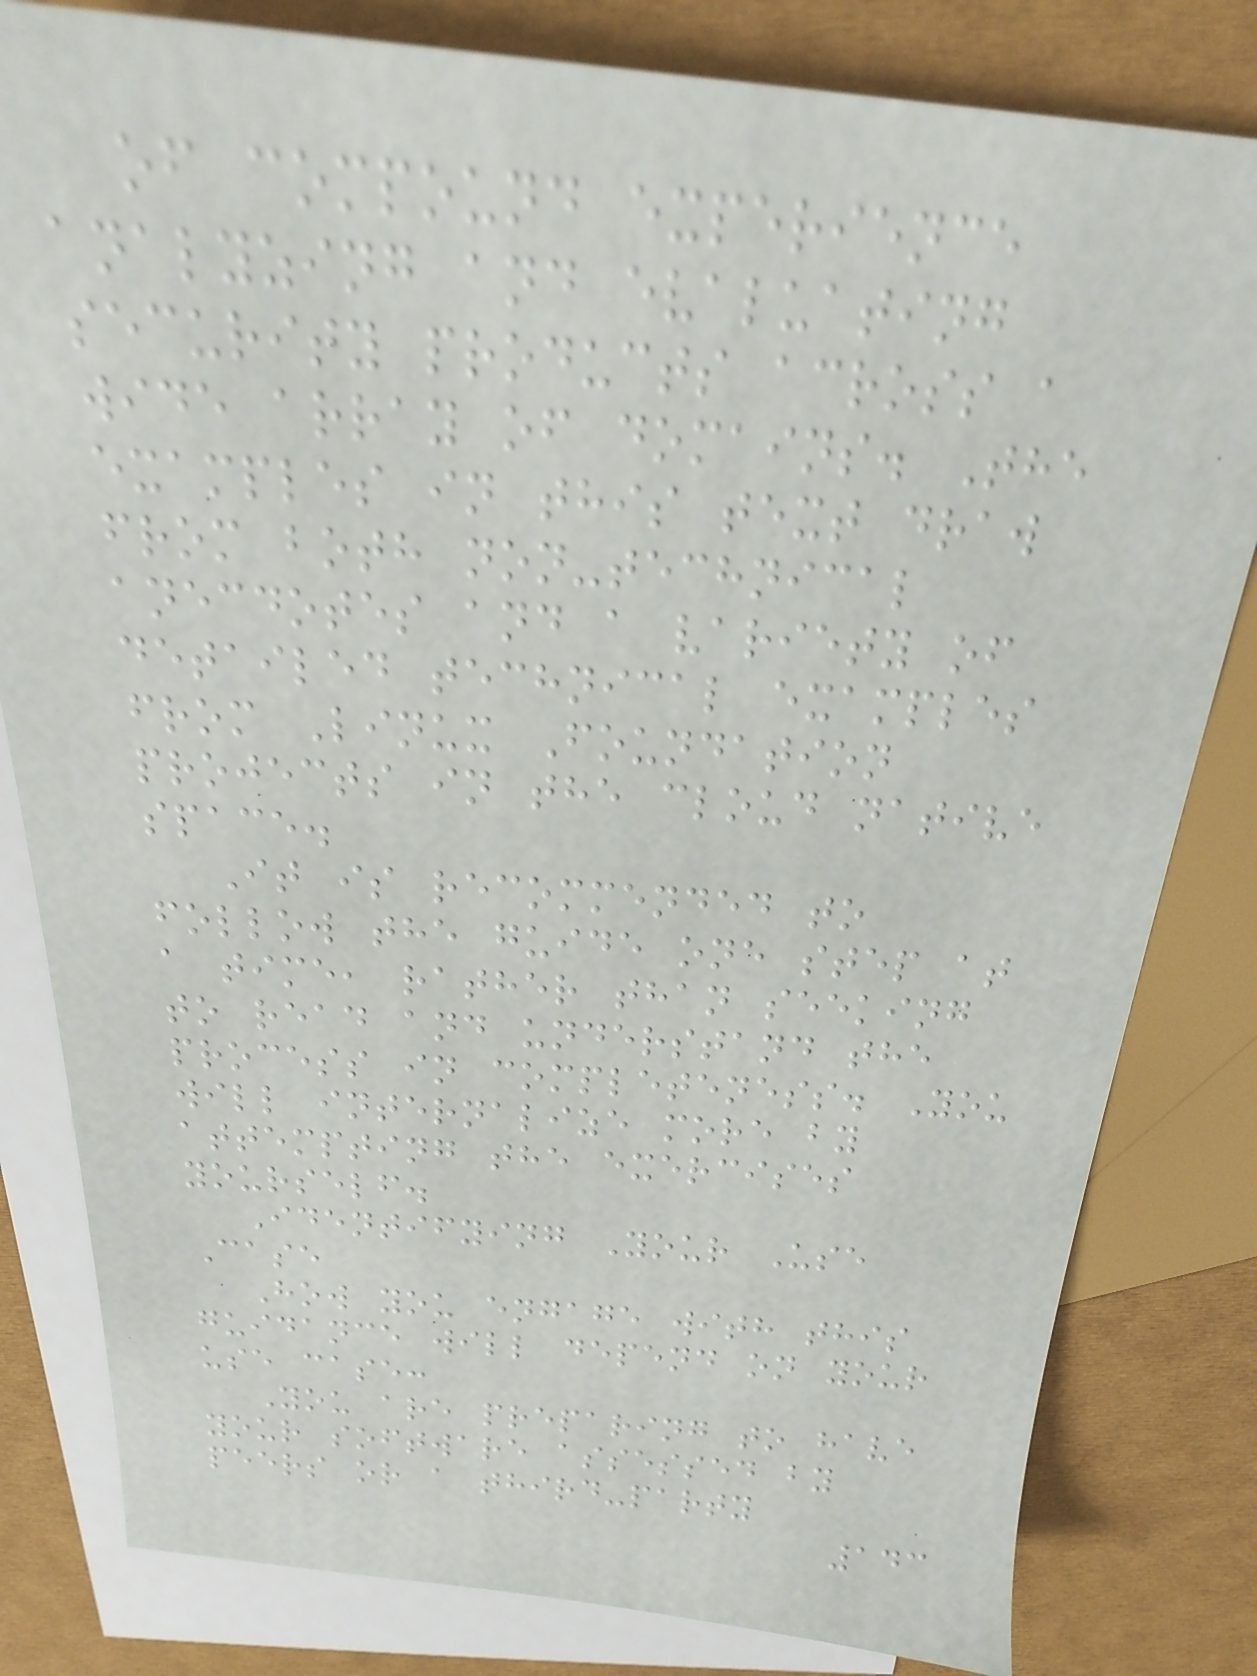of compound experience
analyzing and evaluating
security products across a
wide array of domains. The
examples in this text draw
from both non-technical
anecdotes and a variety of
detailed technical examples
from Linux Foundation
projects in the cloud native
space.
It is recommended to
follow the guide one step at
a time, rather than seeking
to read and understand the
process in completeness. You
will internalize more by
attempting the exercises
yourself.
Identifying Your Use
Case
How you engage with this
guidance will depend on your
use case:
You are preparing to have
your software assessed by
peers or a third-party
143
